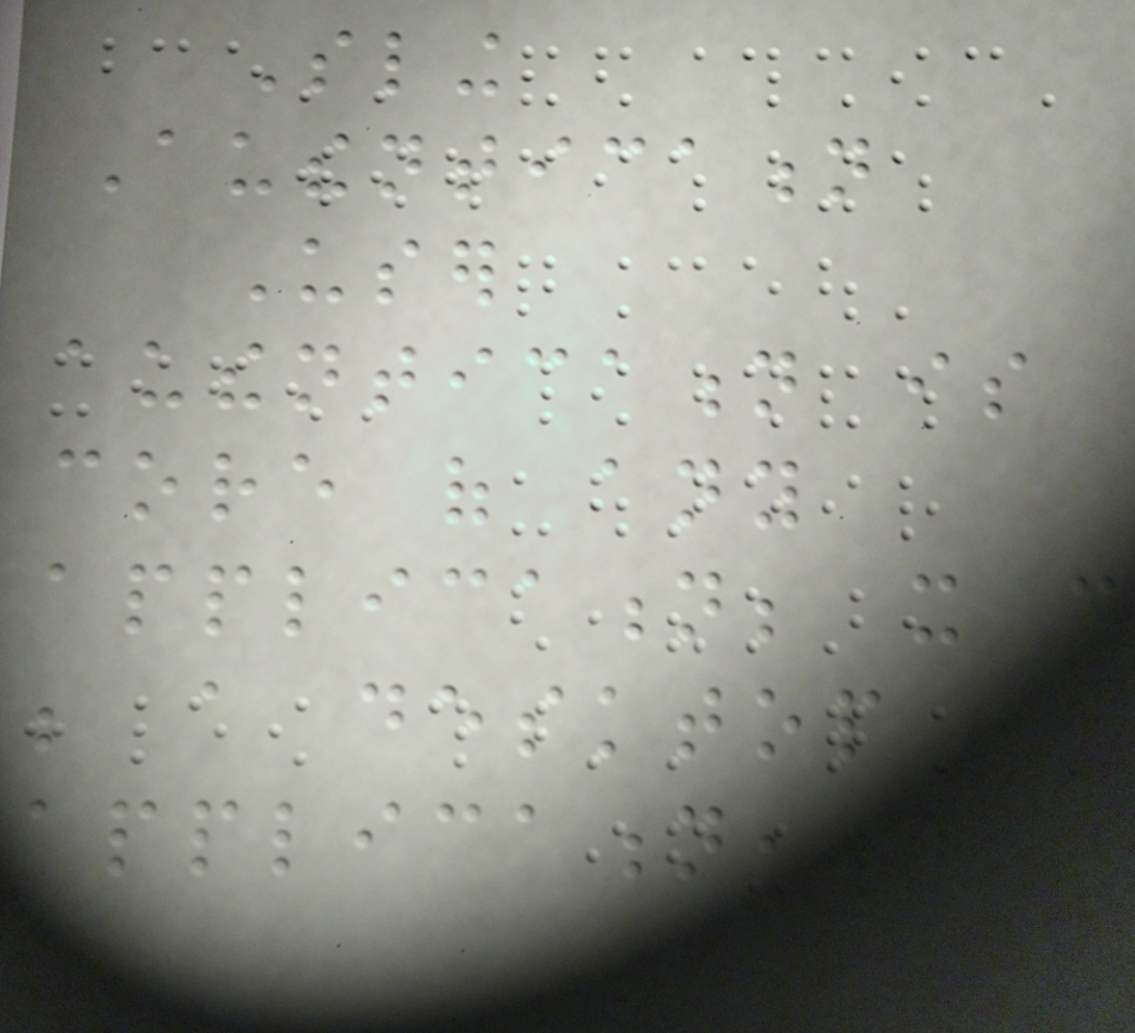Sling
Authentication
User
authentication is
core of any
application; it can
be a desktop
application, a
